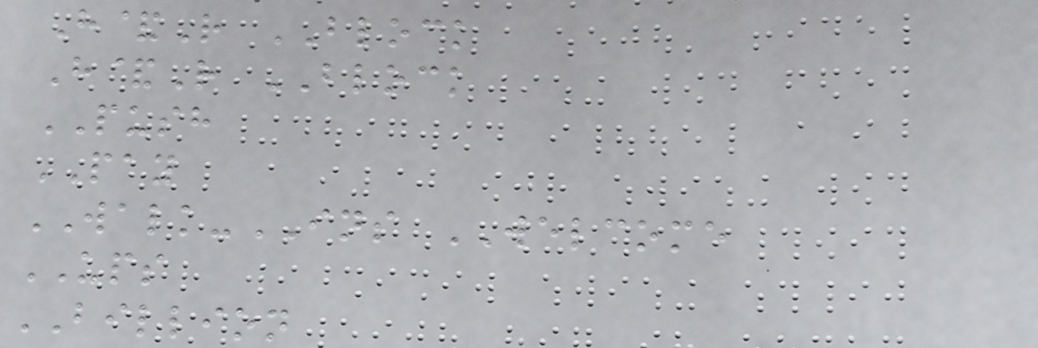H&R BLOCK
H&R BLOCK
PUSH
PAY
WALK-INS WELCOME
UPS
BILLION
